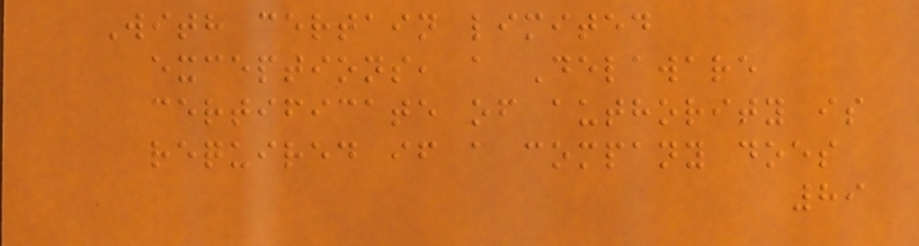With certain limited
exceptions, a Delaware
certificate of authority is
required if a company does
89
